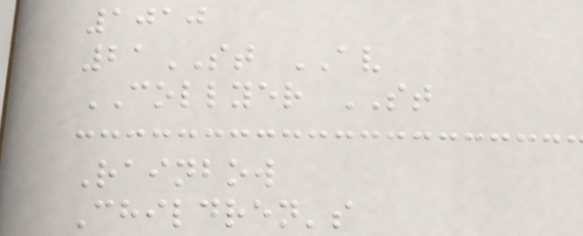1010
21ST AV
COLLYER ST
Rainbow
Children's
